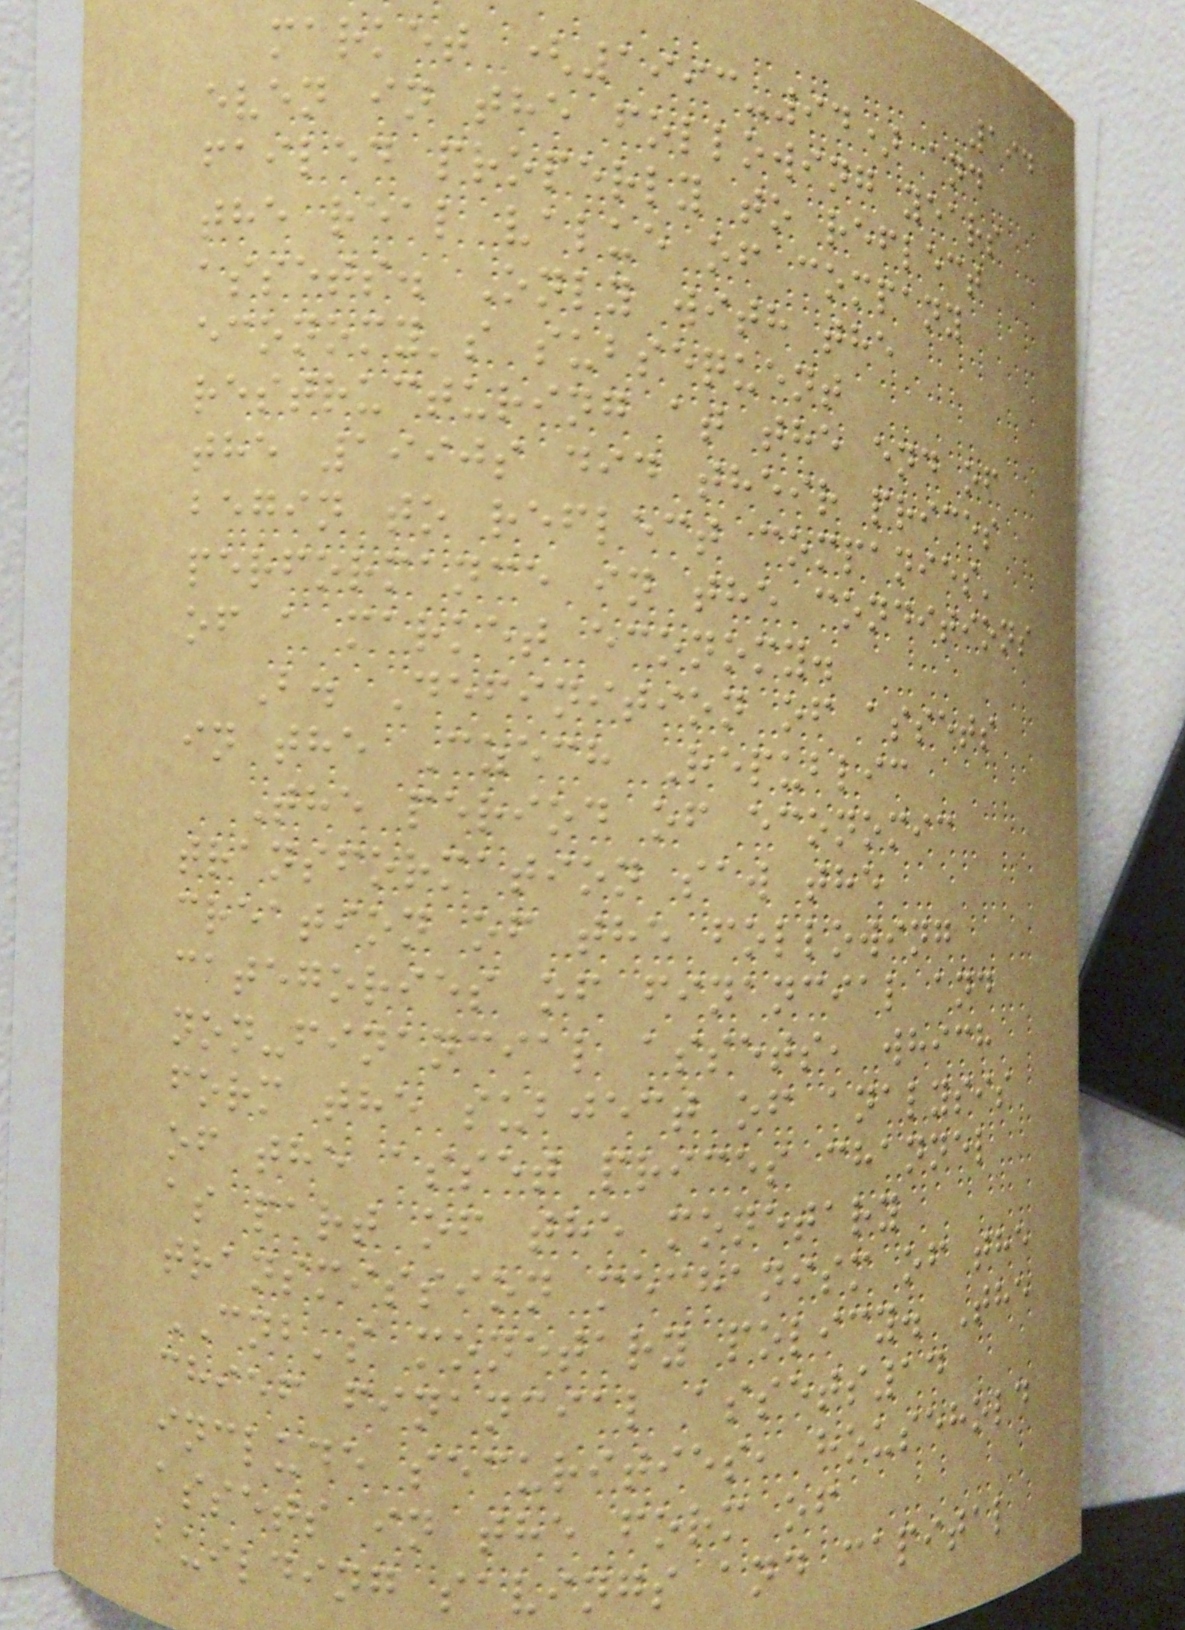194
market (1993-94) and
even in the following years
failed properly to reflect
the real value of company
assets. Only with the
economy's subsequent
restructuring at the end of
the 1990s did their prices
begin to reflect companies'
performance in the conditions
of a market economy.
B. Definition of assets
in the Czech Republic
The period of economic
transformation saw the
creation of the following
categories of financial and
non-financial assets, which
form the subject of analysis
of the asset prices channel
as part of the monetary
transmission mechanism of the
CNB's monetary policy. The
chief financial assets14
include securities, household
assets in the form of
building savings and capital
